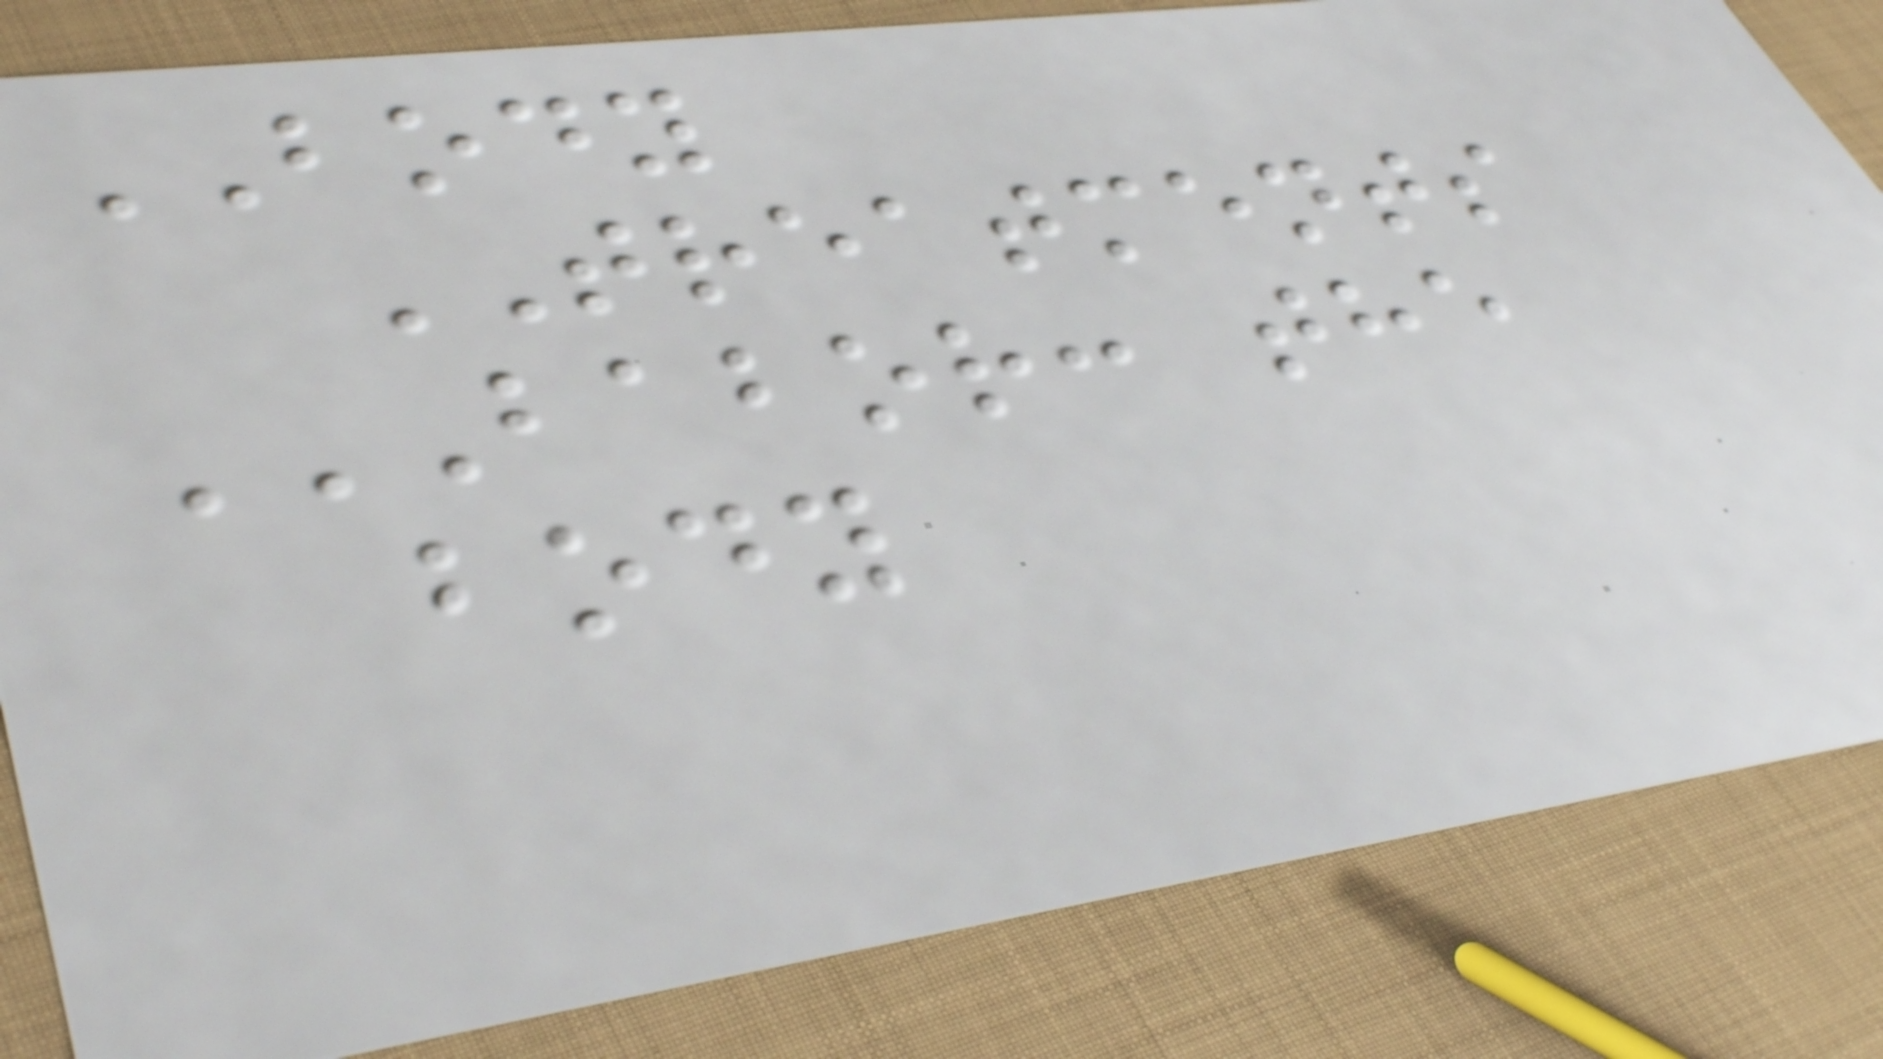BODY
TREATMENTS
BABOR: THE
BODY
